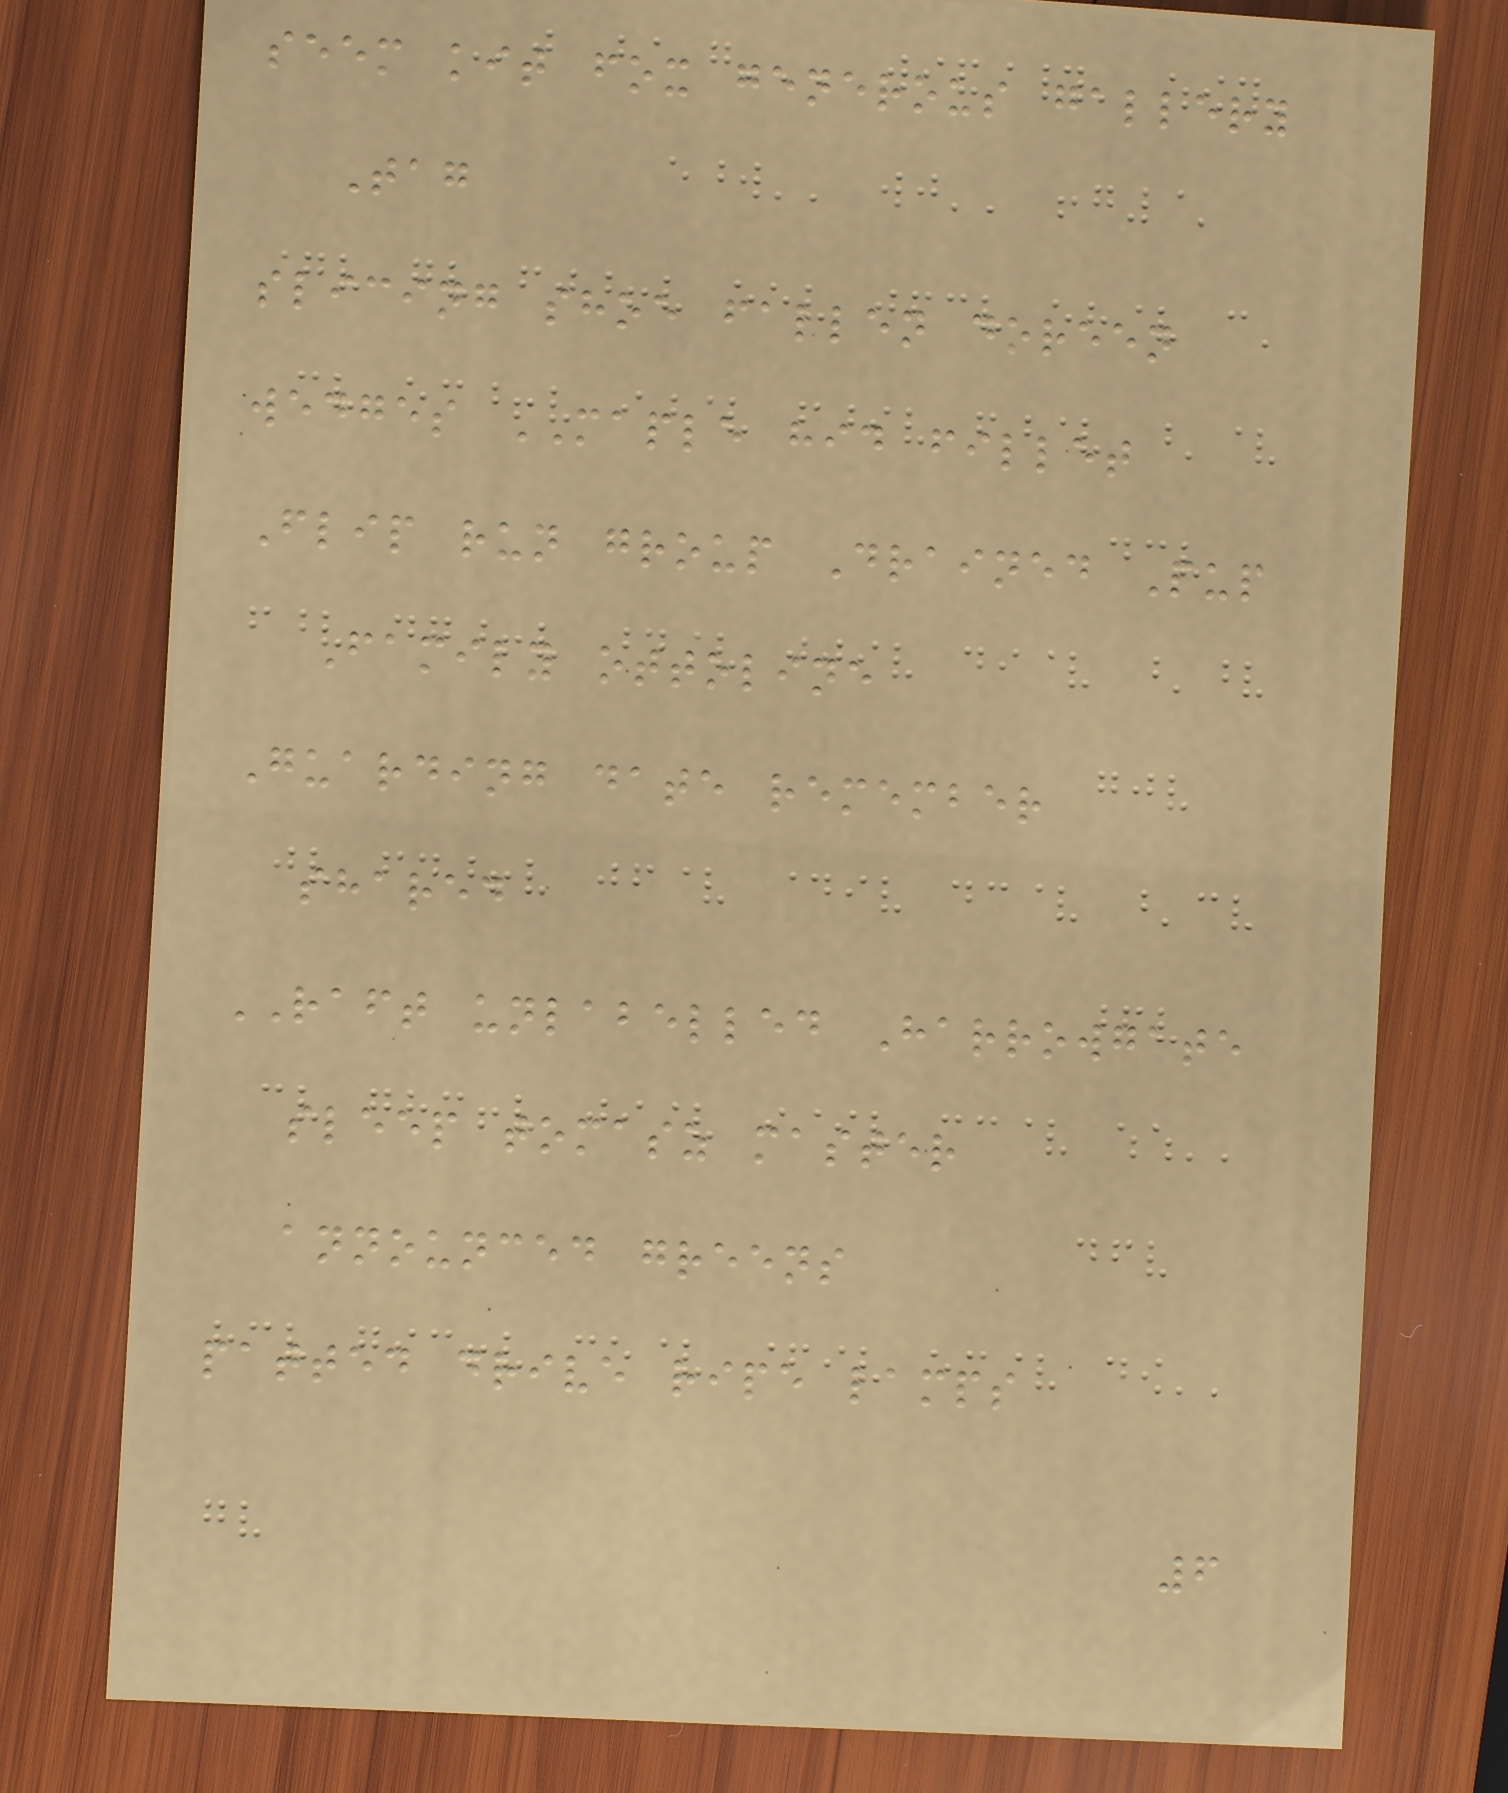seem kit fox generous gallery
Tag
slicing shoe fallen doreen
wedges MAPLE hid fillet
Flip run group Drained Pup
Family ottoline
Guarding date remember
shared
RAFT unlabelled Harrowgate
sleep tomasz master
announced greens
patted drive ripe lamps
6
